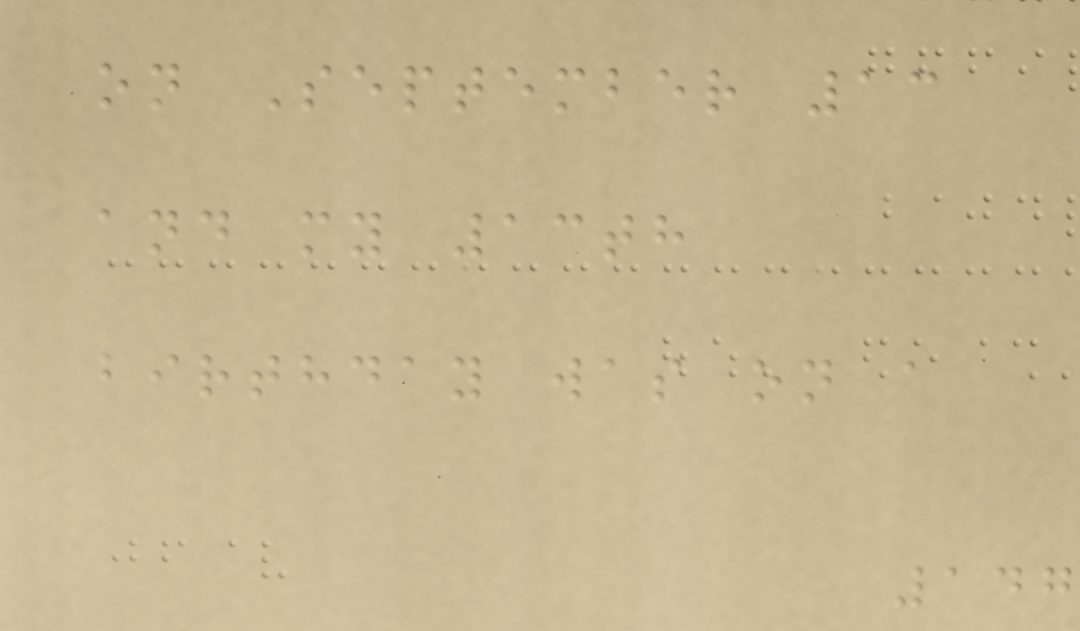on September 13
and my 13th
birthday was on a
147
